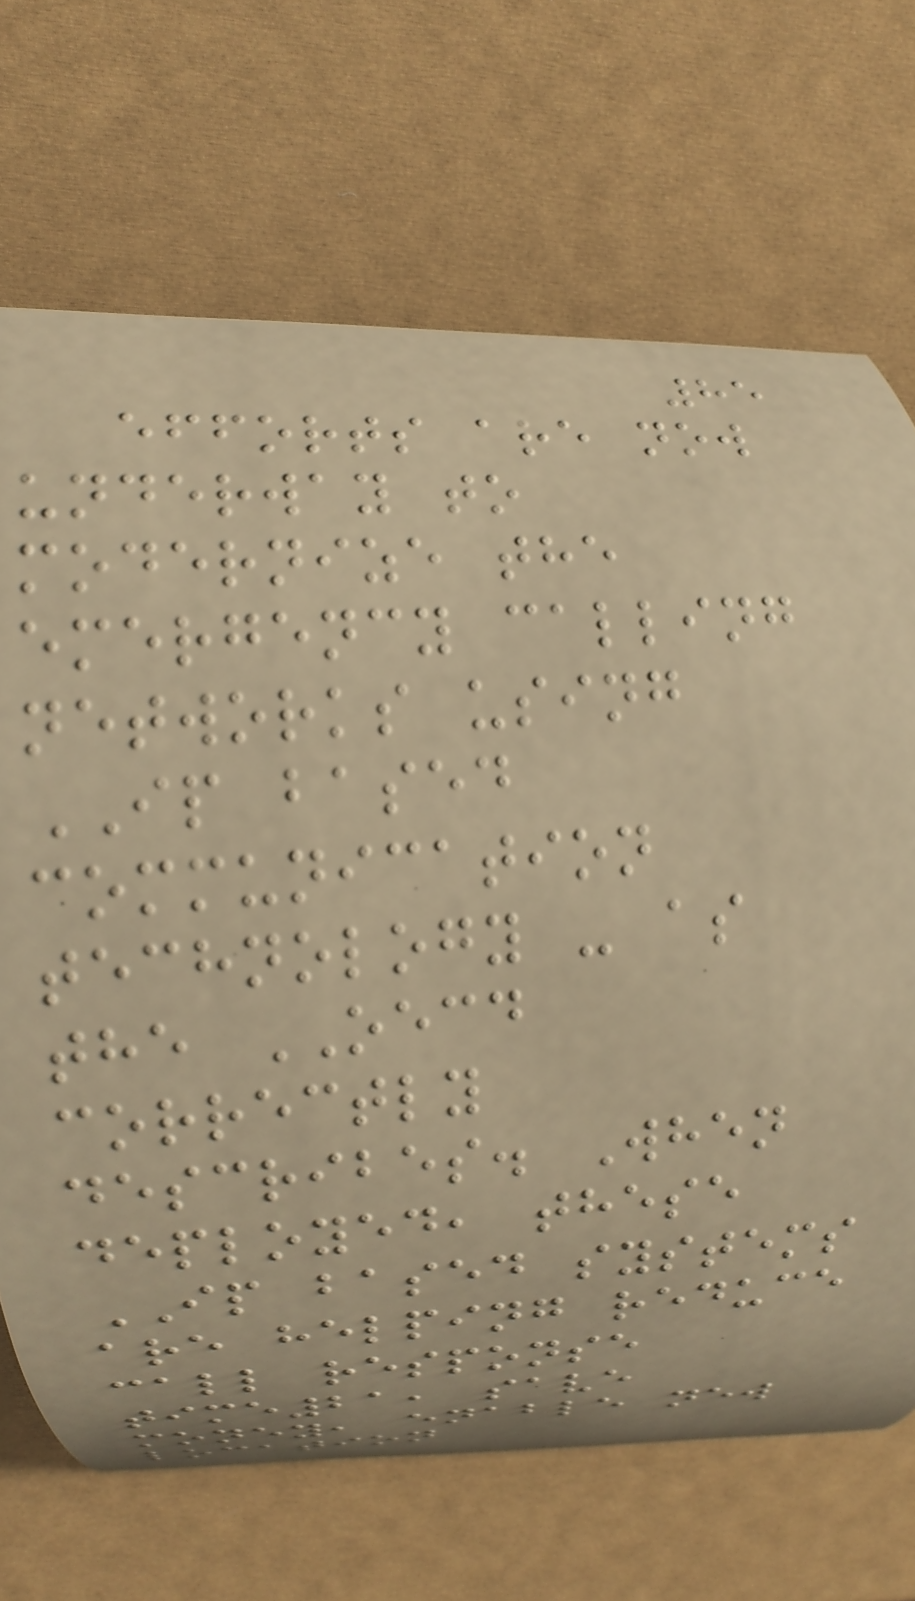85
efforts are now
underway to
modernize the
emergency calling
networks using
IP based
communication
technology - as
the OECD
correctly
describes. When
deployed, these
IP based systems
are helping reduce
call response
time21, save
money, enable new
location
